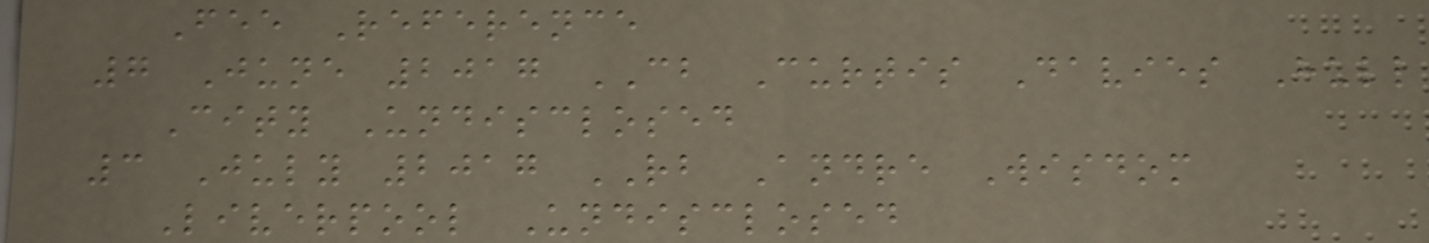Fee Reference
7 June 2017 CB Curtis Davies Hull
City Undisclosed
3 July 2017 RB Andre Wisdom
Liverpool Undisclosed
